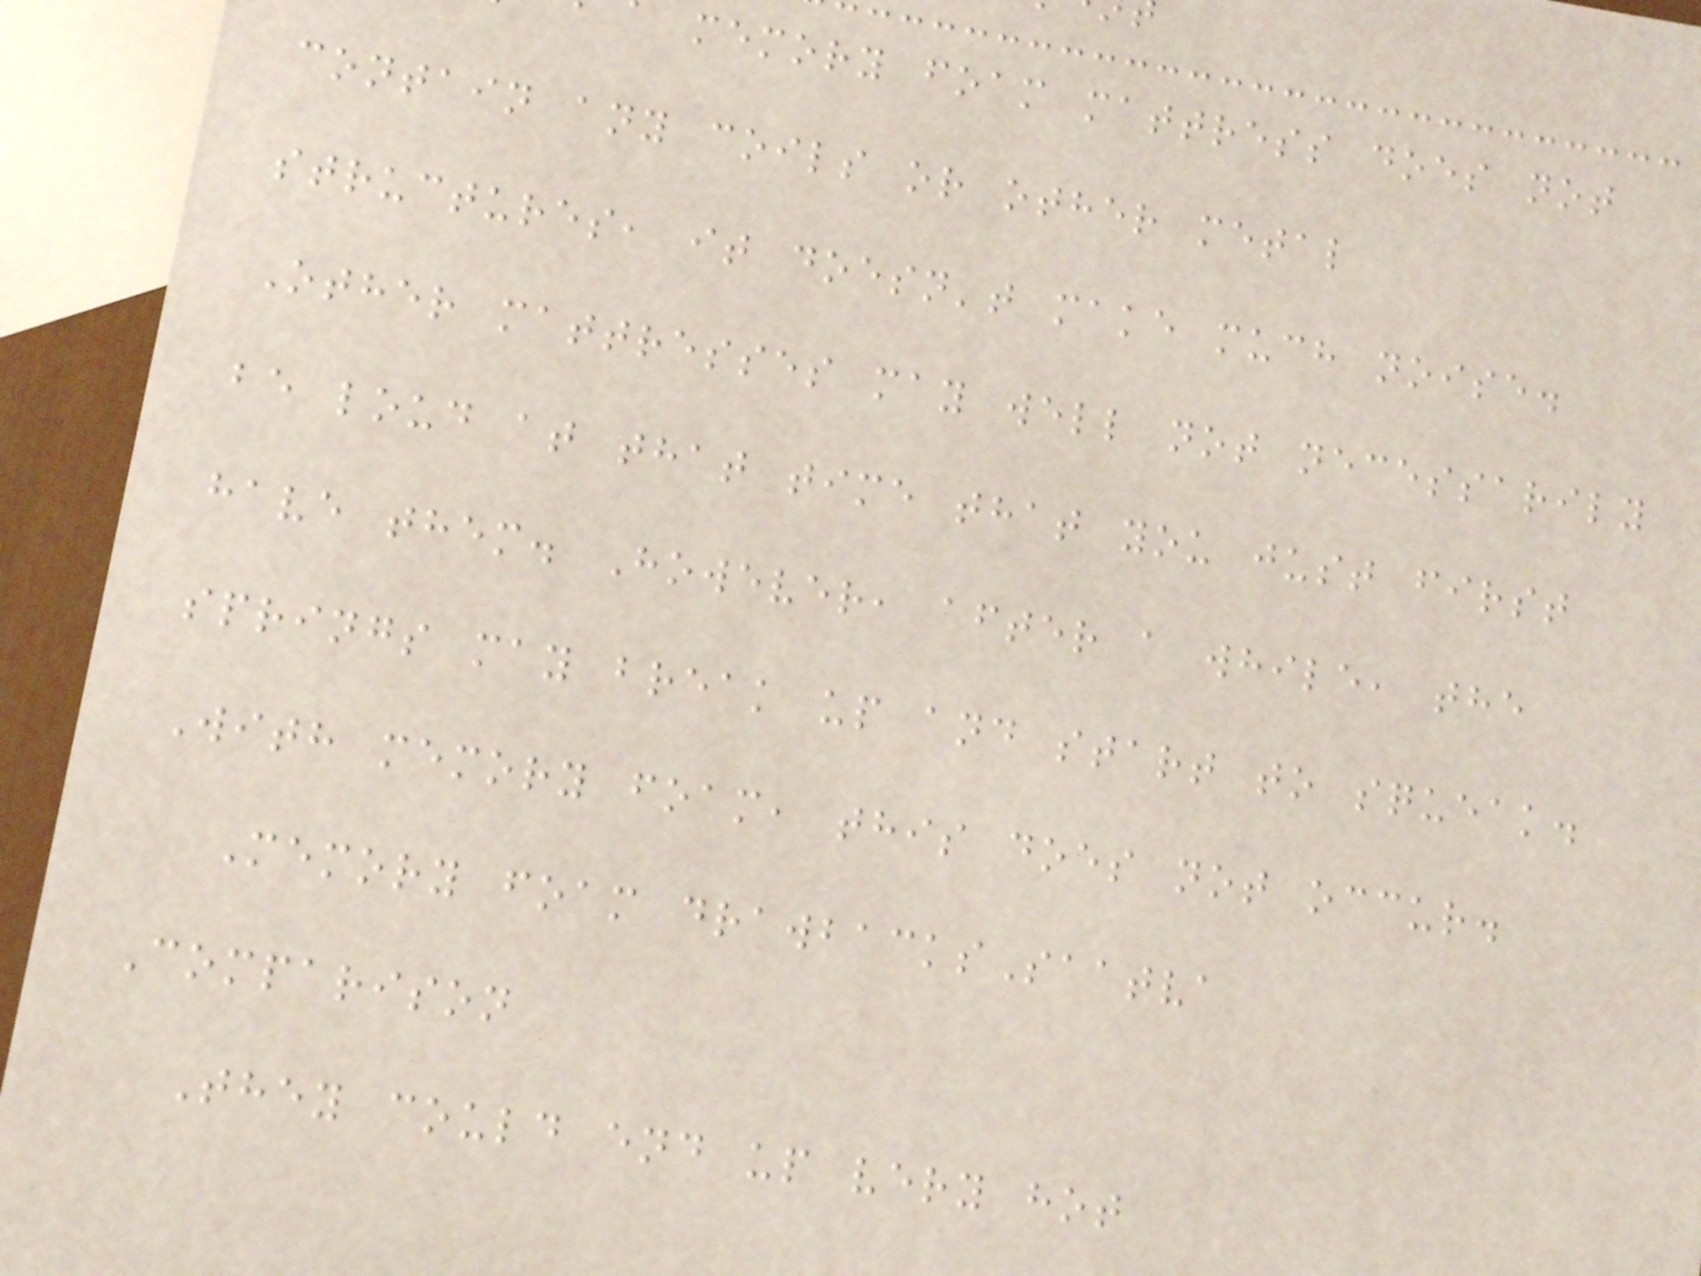memory foam mattress does not
contain any coils or other metal
structures, it doesn't make much noise.
Other mattresses may well not necessarily
be loud at that time that you just first
have them. However, after a while, the
springs may break up and start to squeak.
With memory foam, this does not occur.
Memory foam drawbacksSaatva
Comparison
They could end up very hot
